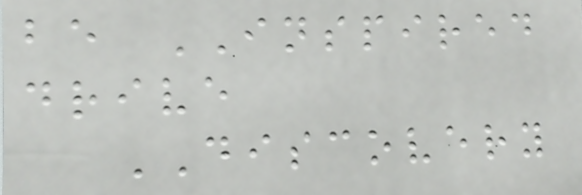be INSPIRED
drive
DISCOVERY
